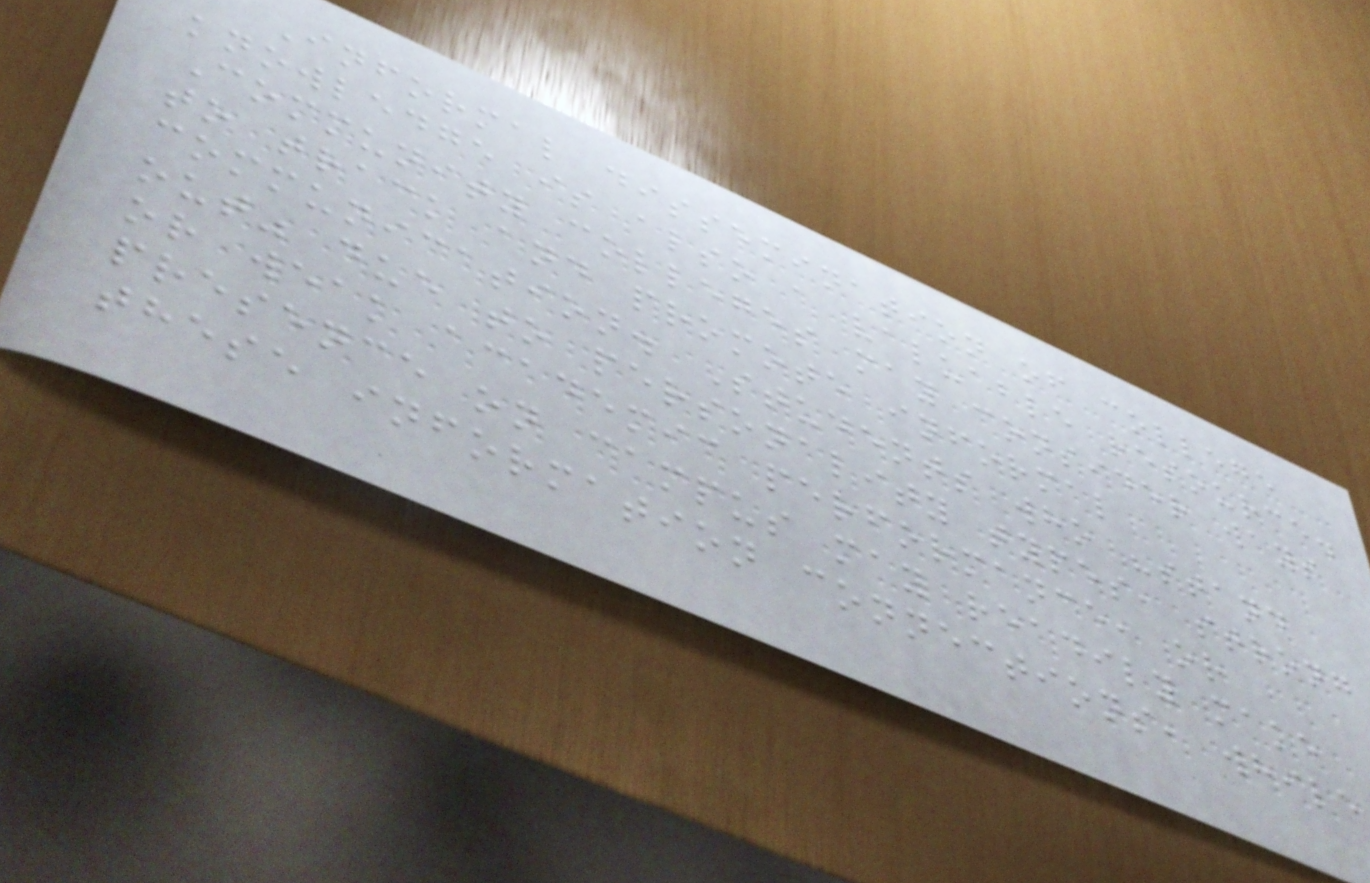Informal dissemination of college
knowledge is also a valuable resource.
Community colleges may consider ways
to track and promote informal
communication. Students who "stand
out" due to personality types, strong
or weak academic performance, or
presence on campus may readily make
these information connections, while
